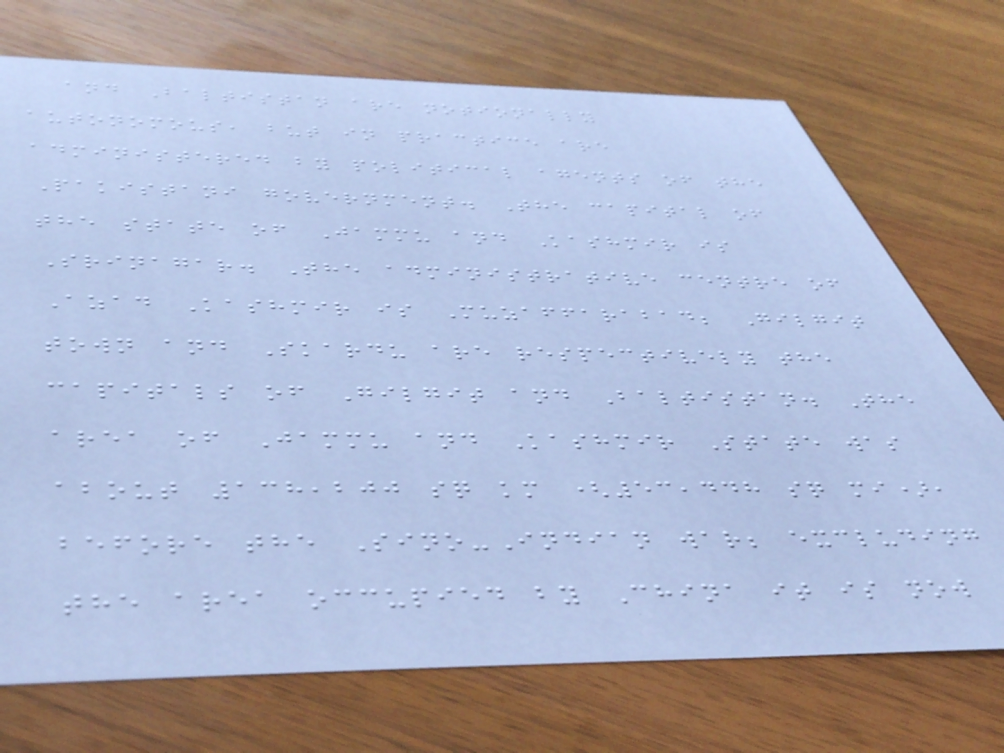and Baltistan are notionally
autonomous, but in practice are
administered by political agents of the
Pakistani government. The capital of
the state of Jammu and Kashmir is
Srinagar. The administrative centre of
Azad Kashmir is Muzaffarabad; Gilgit
town and Skardu are respectively the
capitals of Gilgit and Baltistan. The
area of Jammu and Kashmir State was
about 138,200 sq km (53,448 sq mi),
before the Sino-Indian war; excluding
the area occupied by China it is now
